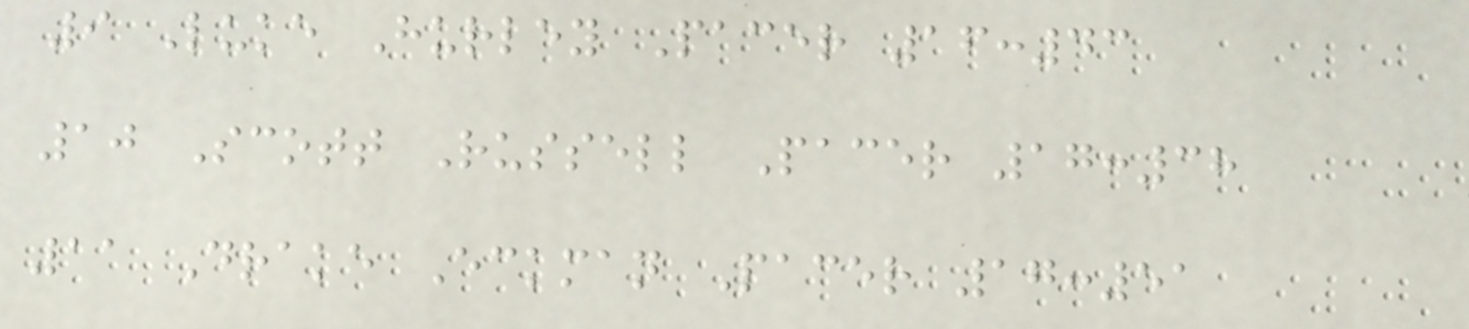9 Luke Hurley Pacer 16:43
10 Scott Russell Pacer 17:38
11 Drake Eckman Pacer 17:51
